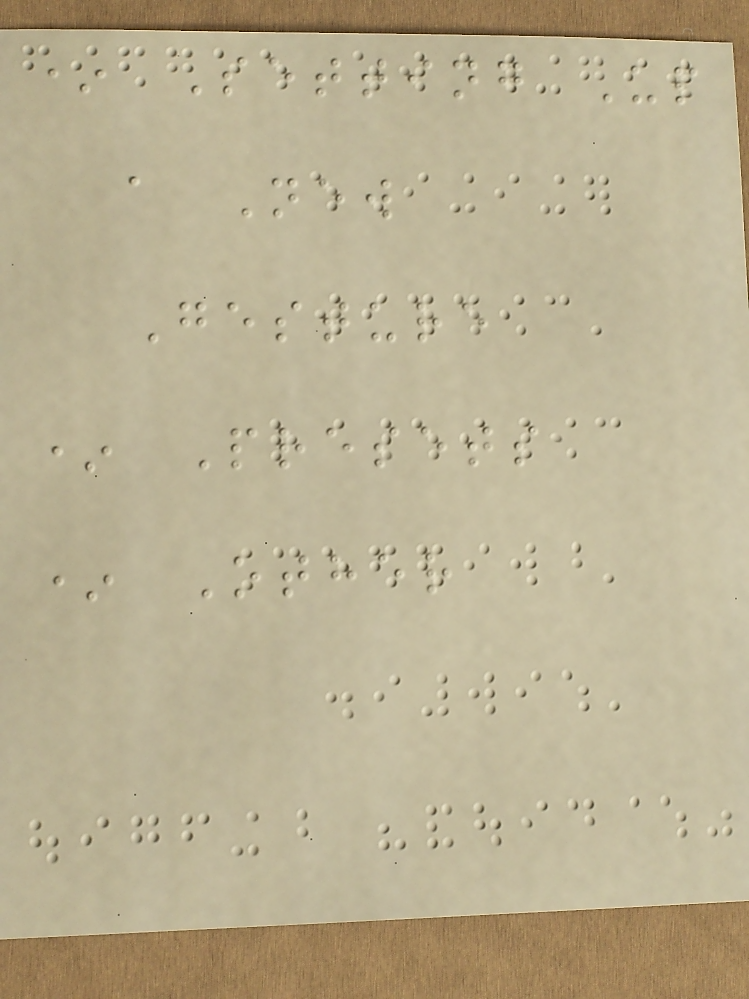* Setting Up
a New
Gesture
* Presets
* Other
